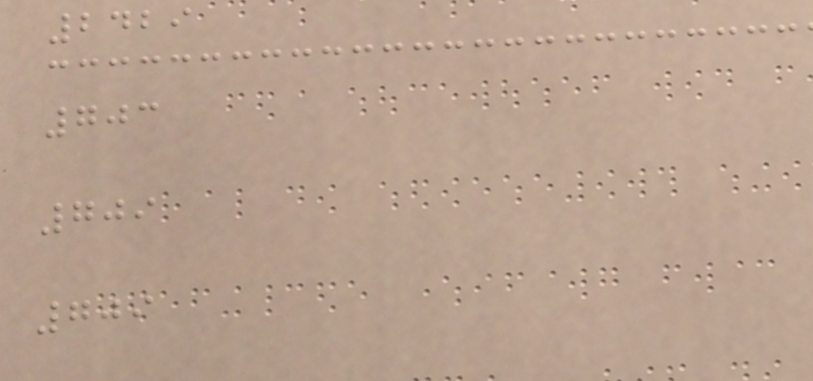2429
703
709
709
